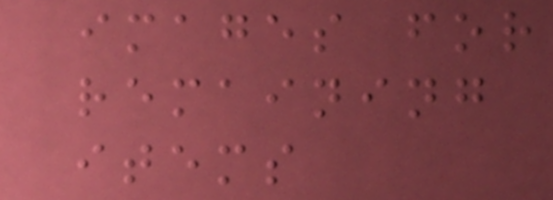images for
remaining
items
